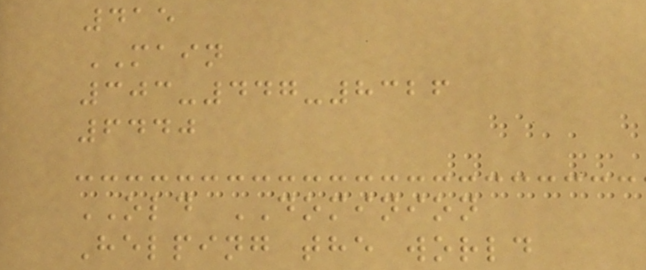415
MAIN
303-447-8326
6440
OLD DOMINION
Helping the world
